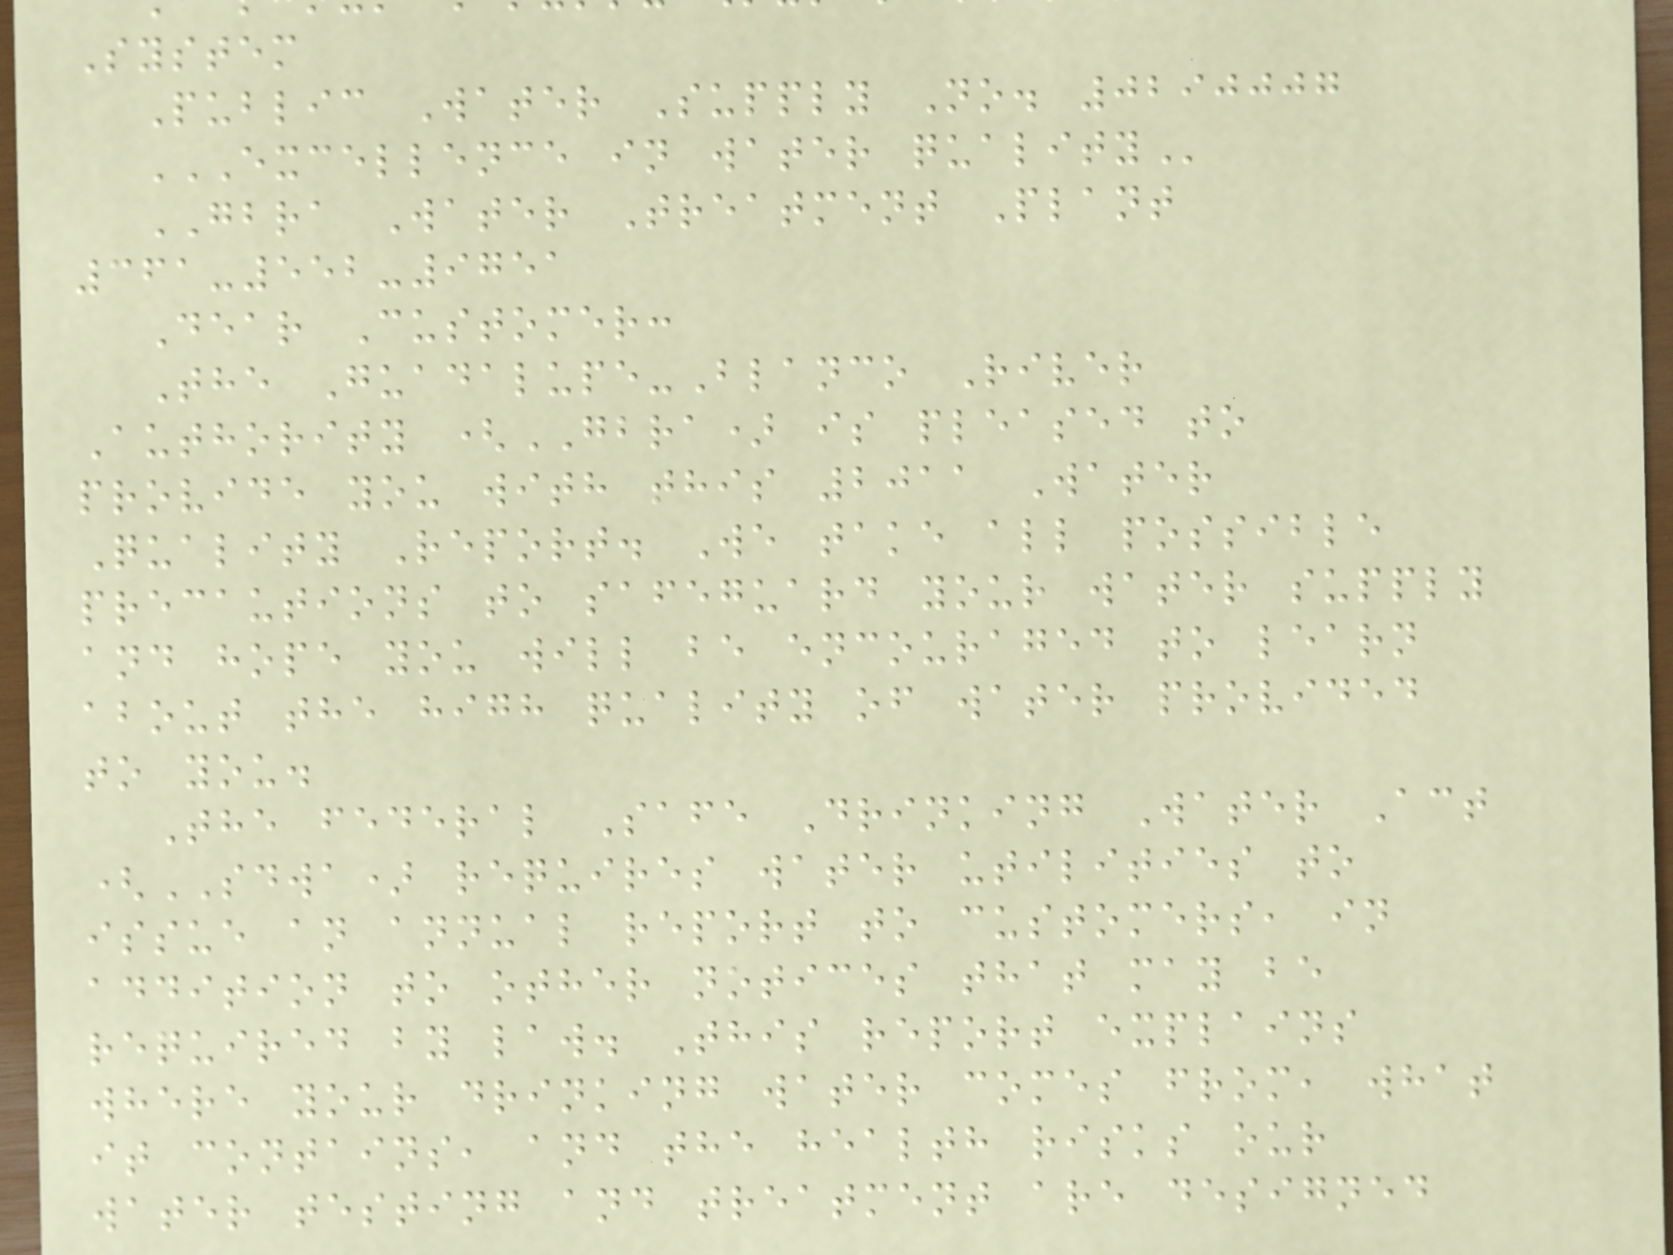System
Public Water Supply No. 0290007
EXCELLENCE IN WATER QUALITY
GBRA Water Treatment Plant
361-552-9751
Dear Customer:
The Guadalupe-Blanco River
Authority (GBRA) is pleased to
provide you with this 2011 Water
Quality Report. We take all possible
precautions to safeguard your water supply
and hope you will be encouraged to learn
about the high quality of water provided
to you.
The federal Safe Drinking Water Act
(SDWA) requires water utilities to
issue an annual report to customers, in
addition to other notices that may be
required by law. This report explains
where your drinking water comes from, what
it contains, and the health risks our
water testing and treatment are designed
